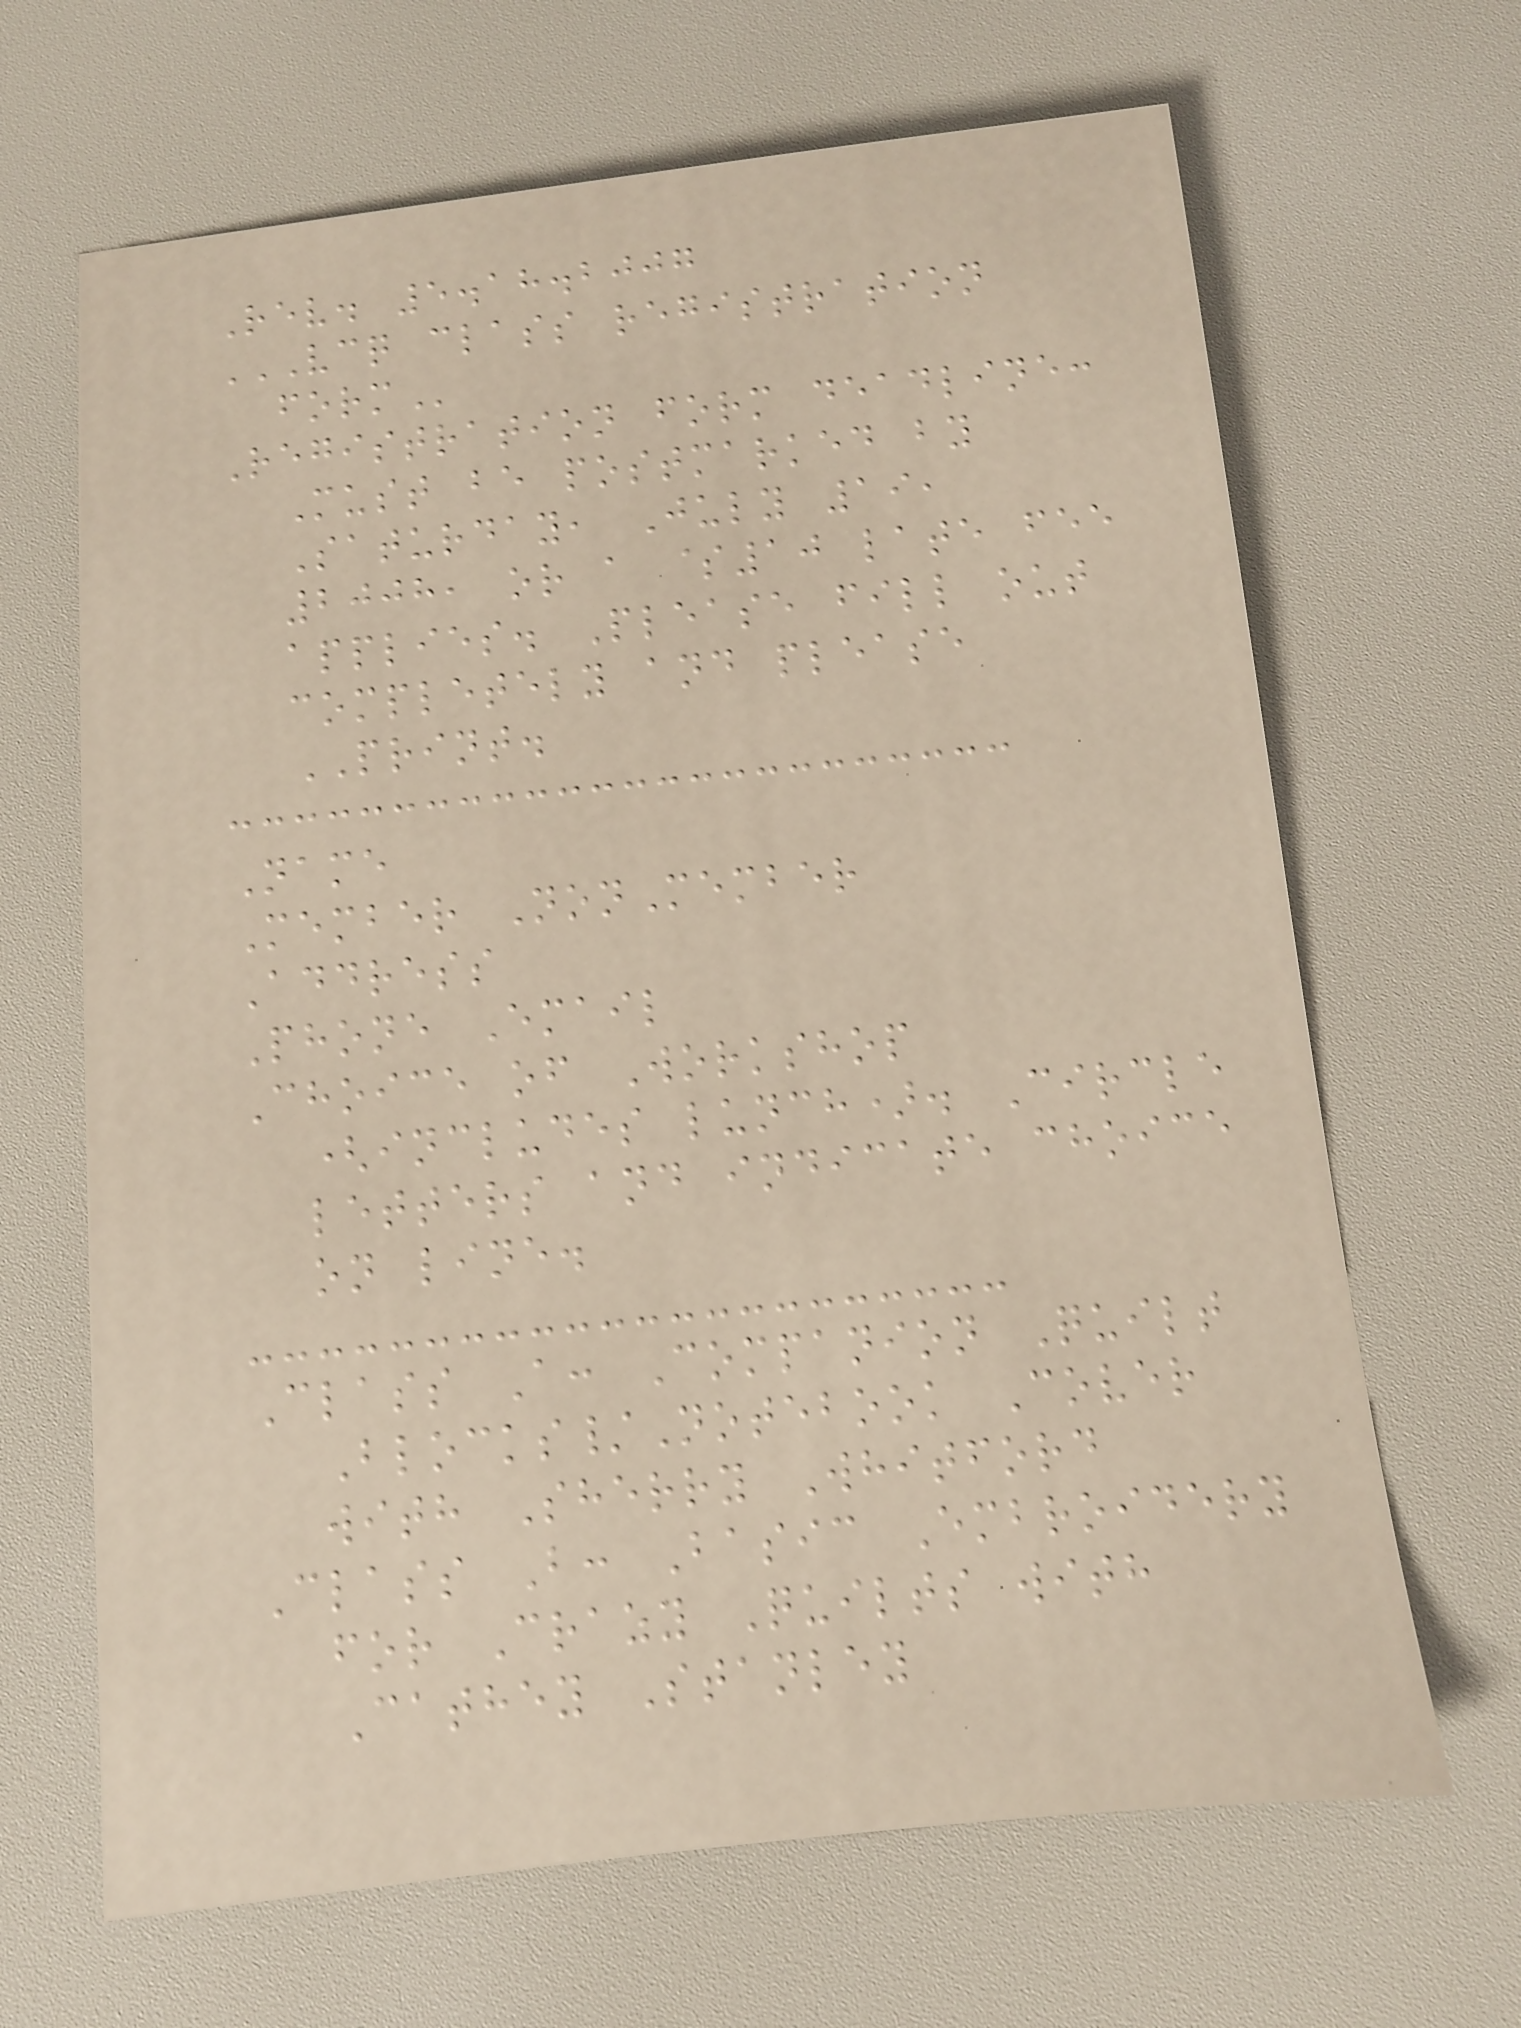Rev. 5.18.2007
VCQ CLASS REGISTRATION
FORM
Registration form deadline:
Must be postmarked by
Saturday, July 19,
2008, or a $10 late fee
applies. Please fill out
completely and please
PRINT.
Name
Member NonMember
Address
Phone Email
Choice of Workshop
(includes lunch). Circle
letters and indicate choice
on line.
Class A: Companion Quilt
Blocks/Notebook Cover
with Sherry Whitford
Class B: Basic Embroidery
for Crazy Quilts with
Cathey Stanley
